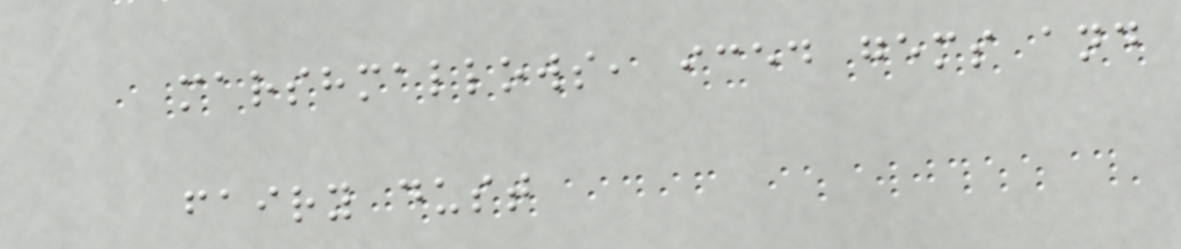marshmallows, iced gems and
fairy dust
